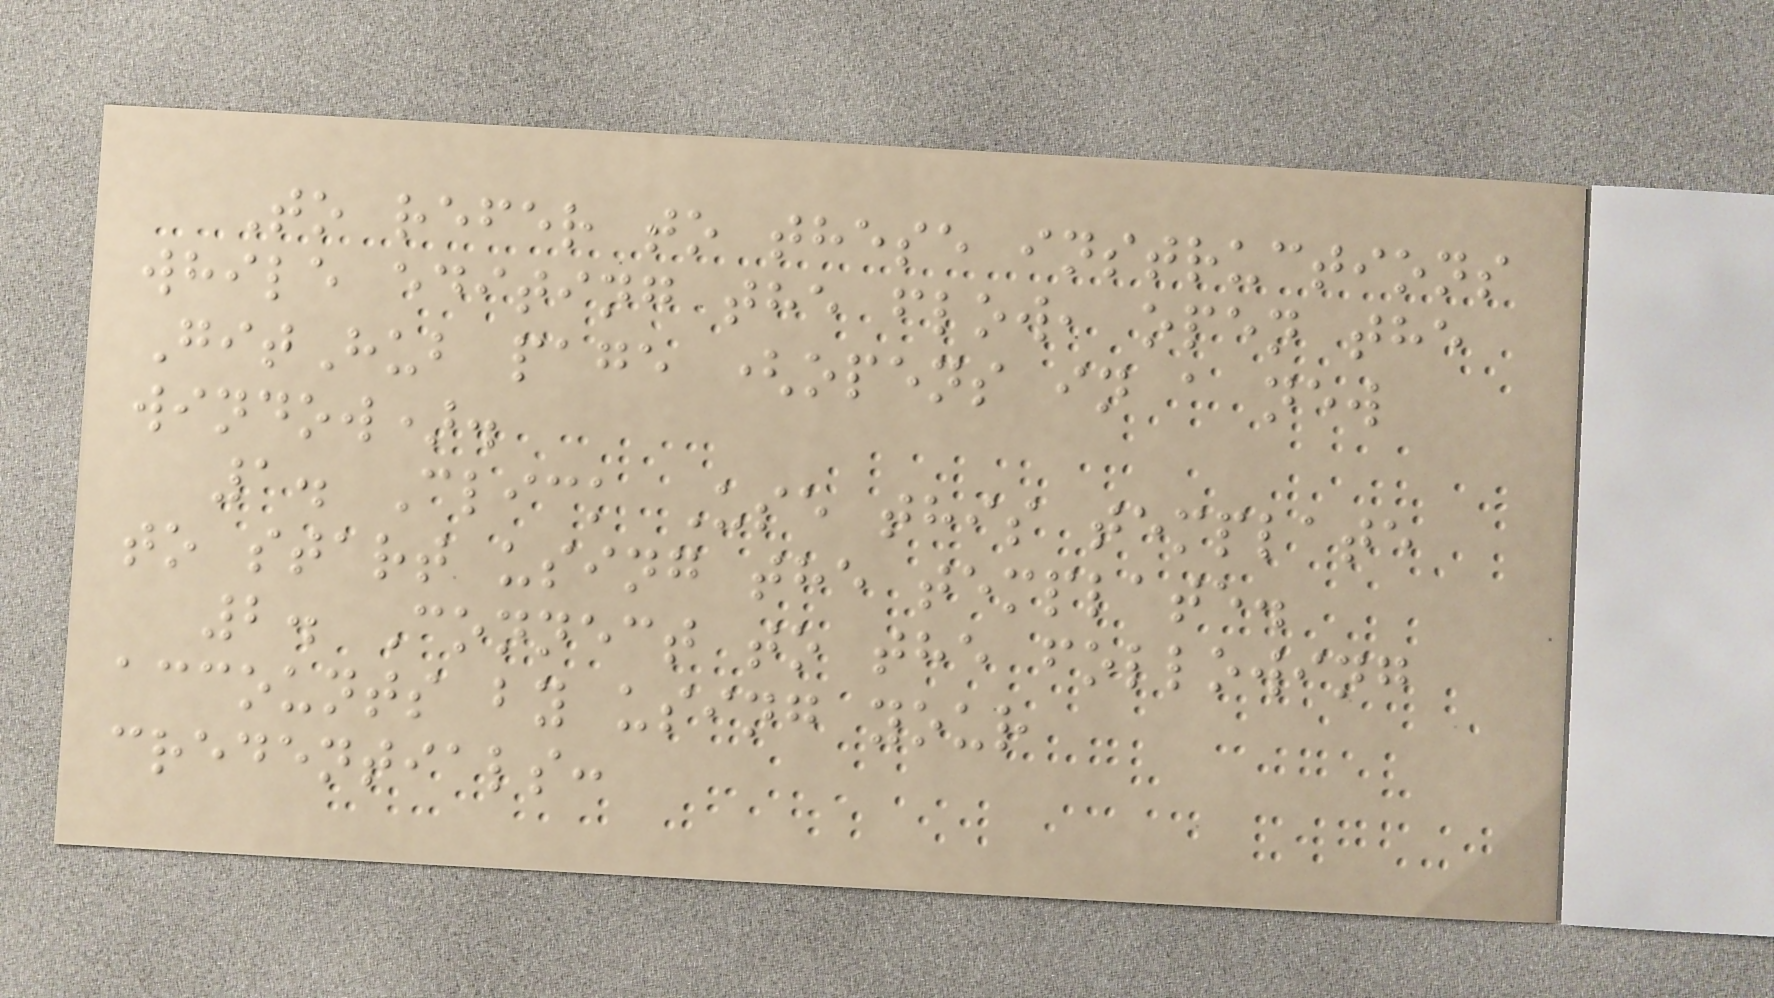To refer to these instructions
while editing the flow, open the
GitHub page (opens in a new
window).
1. Click Use this template
to start using the template.
2. Connect to the following
accounts by using your
credentials:
